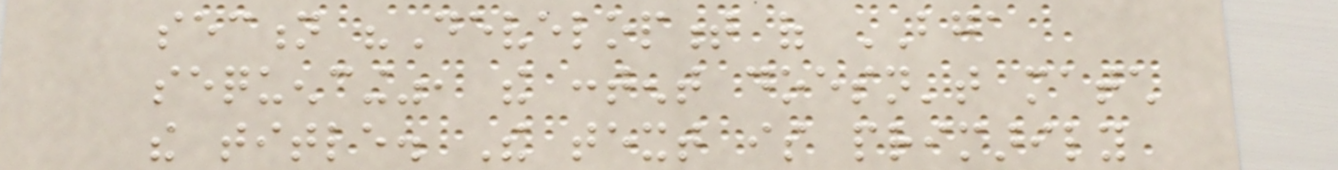section "Development of BGA
sequencing", the content doesn't match
the title. The text is primarily
